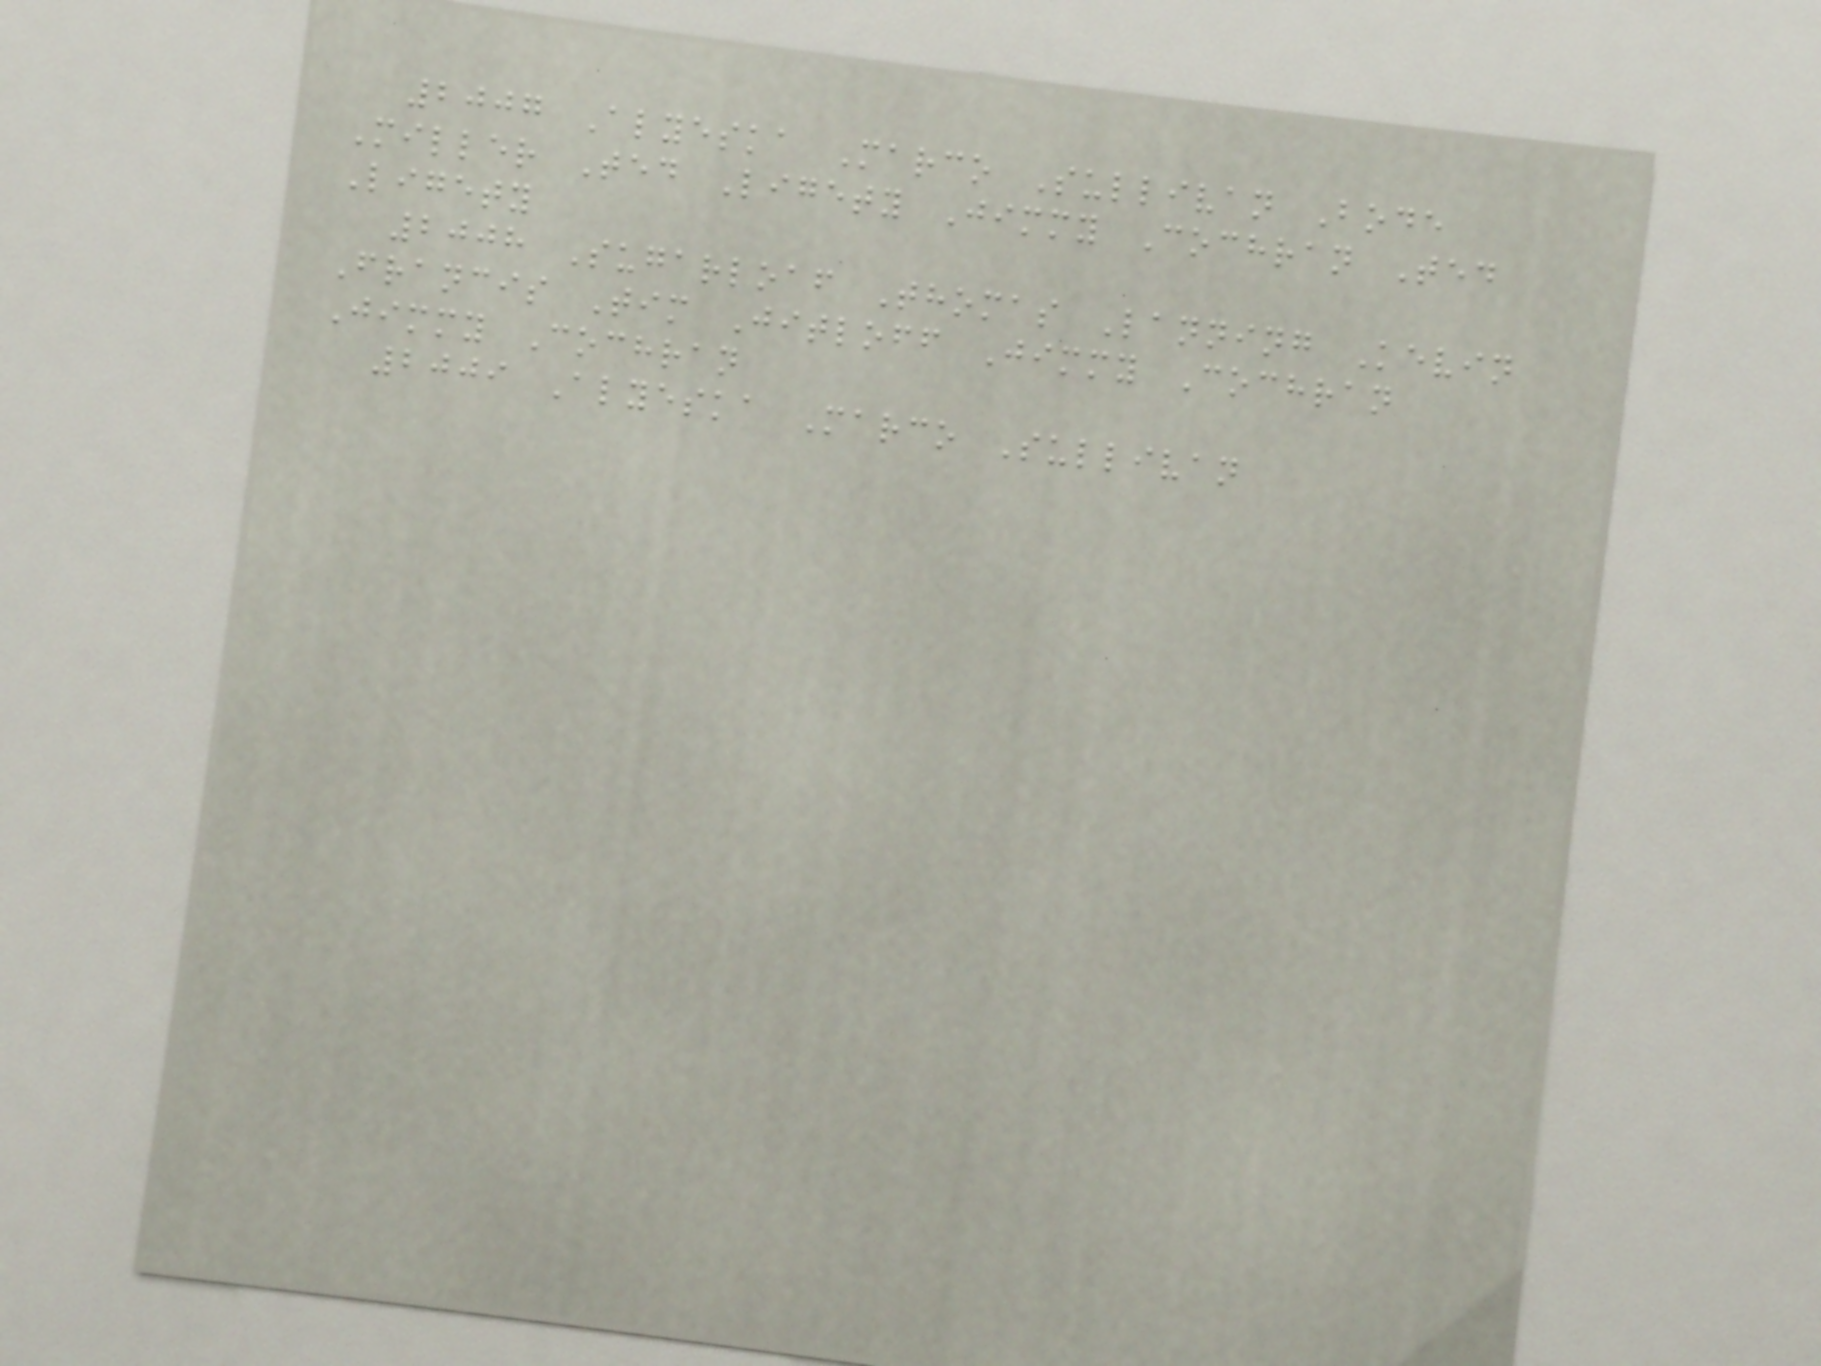2007 Alyeska Marco Sullivan Bode
Miller Ted Ligety Jimmy Cochran Ted
Ligety
2008 Sugarloaf Thomas Lanning Kevin
Francis Tim Jitloff Jimmy Cochran
Jimmy Cochran
2009 Alyeska Marco Sullivan
